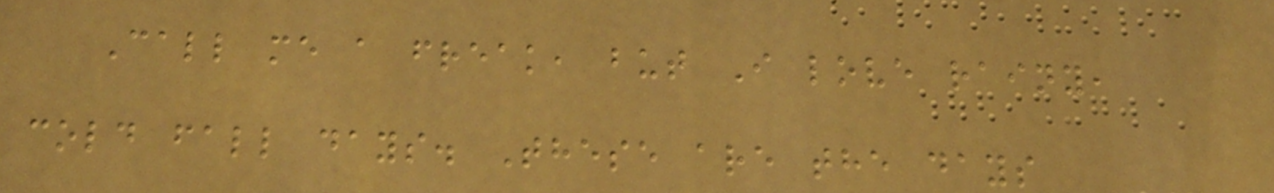Call me a freak, but I love rainy,
cold fall days. These are the days
